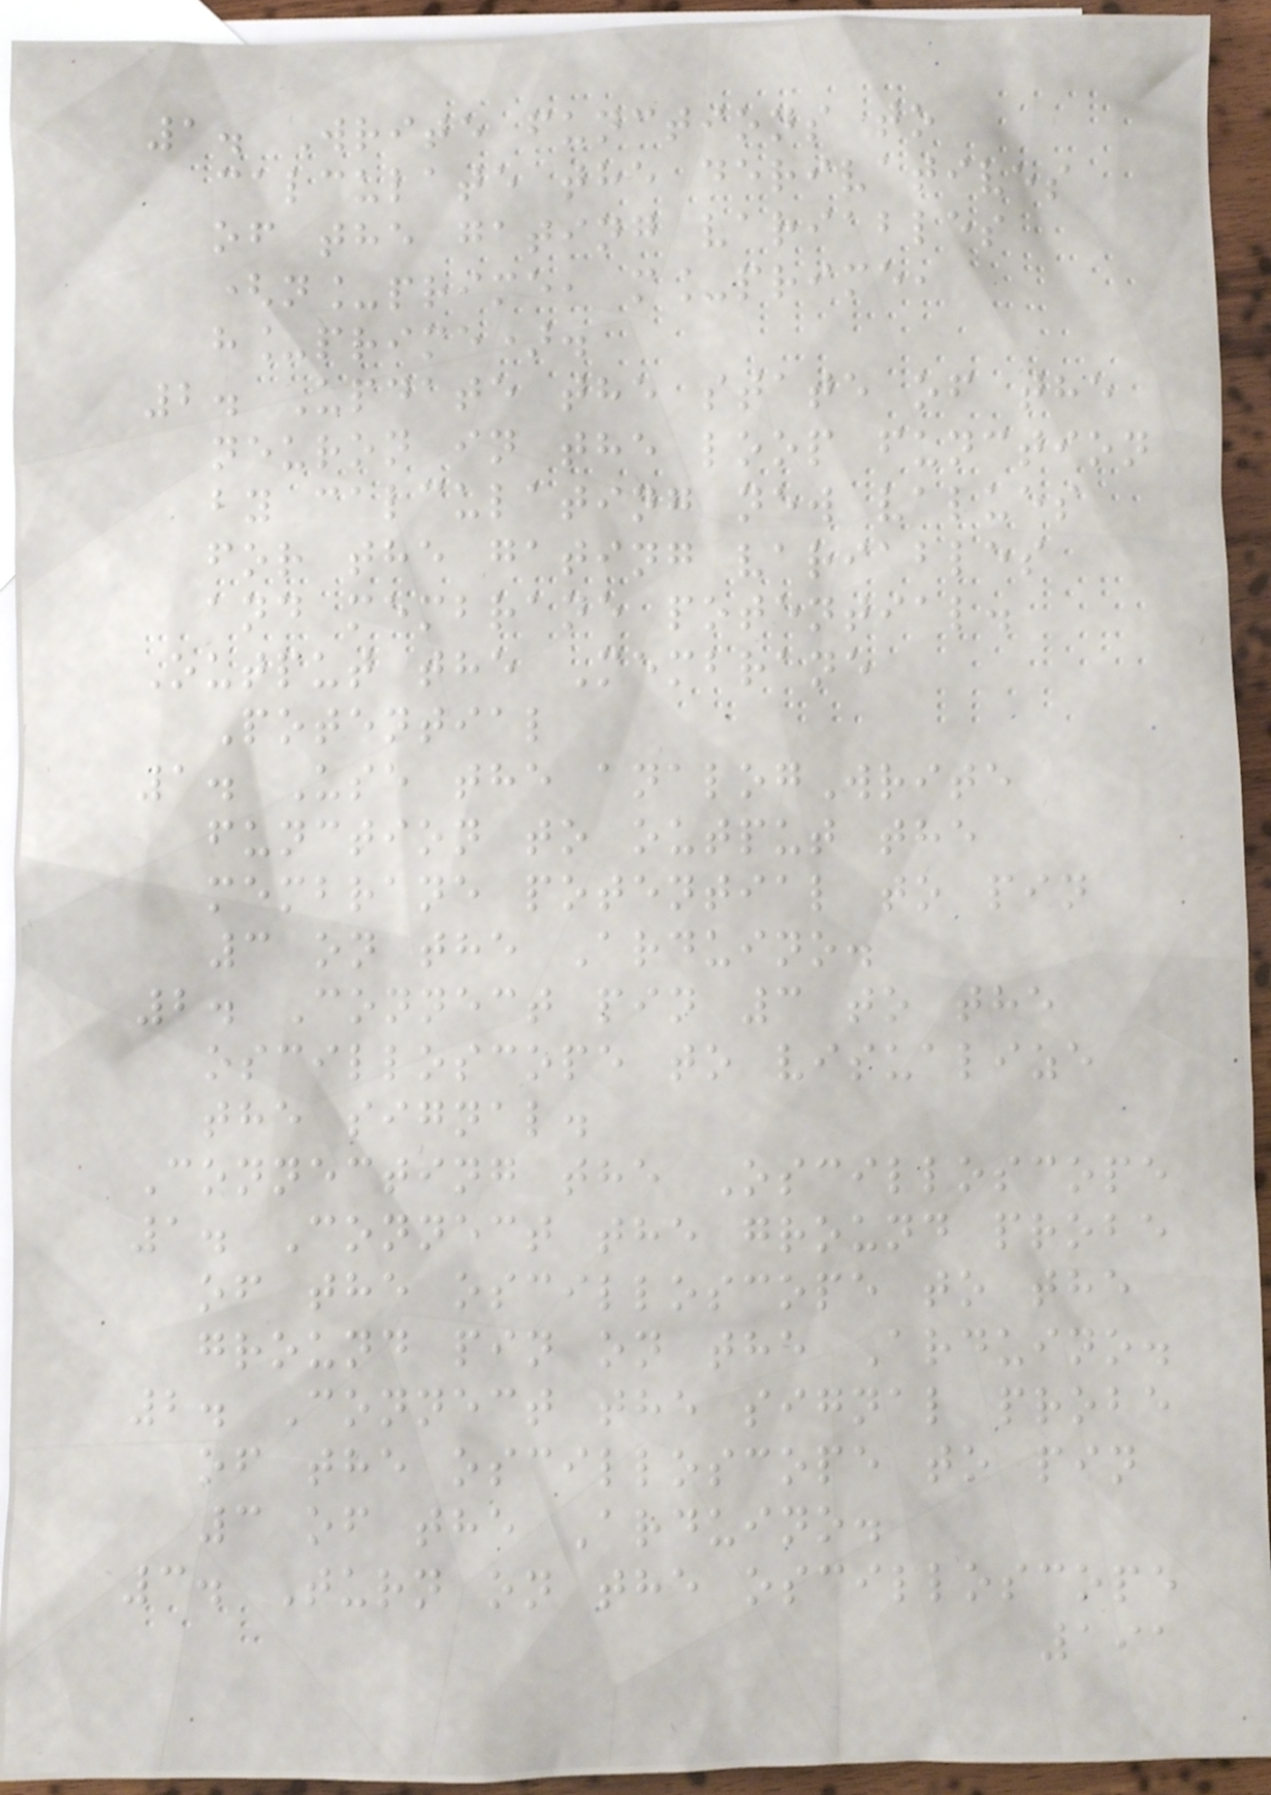1. Write functions to
calculate the derivatives
of the gating variables
(n_prime, m_prime,
h_prime).
2. Update the state of the
neuron in the loop function
by calculating new values
for the gating variables
and membrane potential.
Output the Membrane
Potential
1. Use the analogWrite
function to output the
membrane potential to pin
3 on the Arduino.
2. Connect pin 3 to the
oscilloscope to visualize
the signal.
Connecting the Oscilloscope
1. Connect the ground probe
of the oscilloscope to the
ground pin on the Arduino.
2. Connect the signal probe
of the oscilloscope to pin
3 of the Arduino.
3. Turn on the oscilloscope
191
